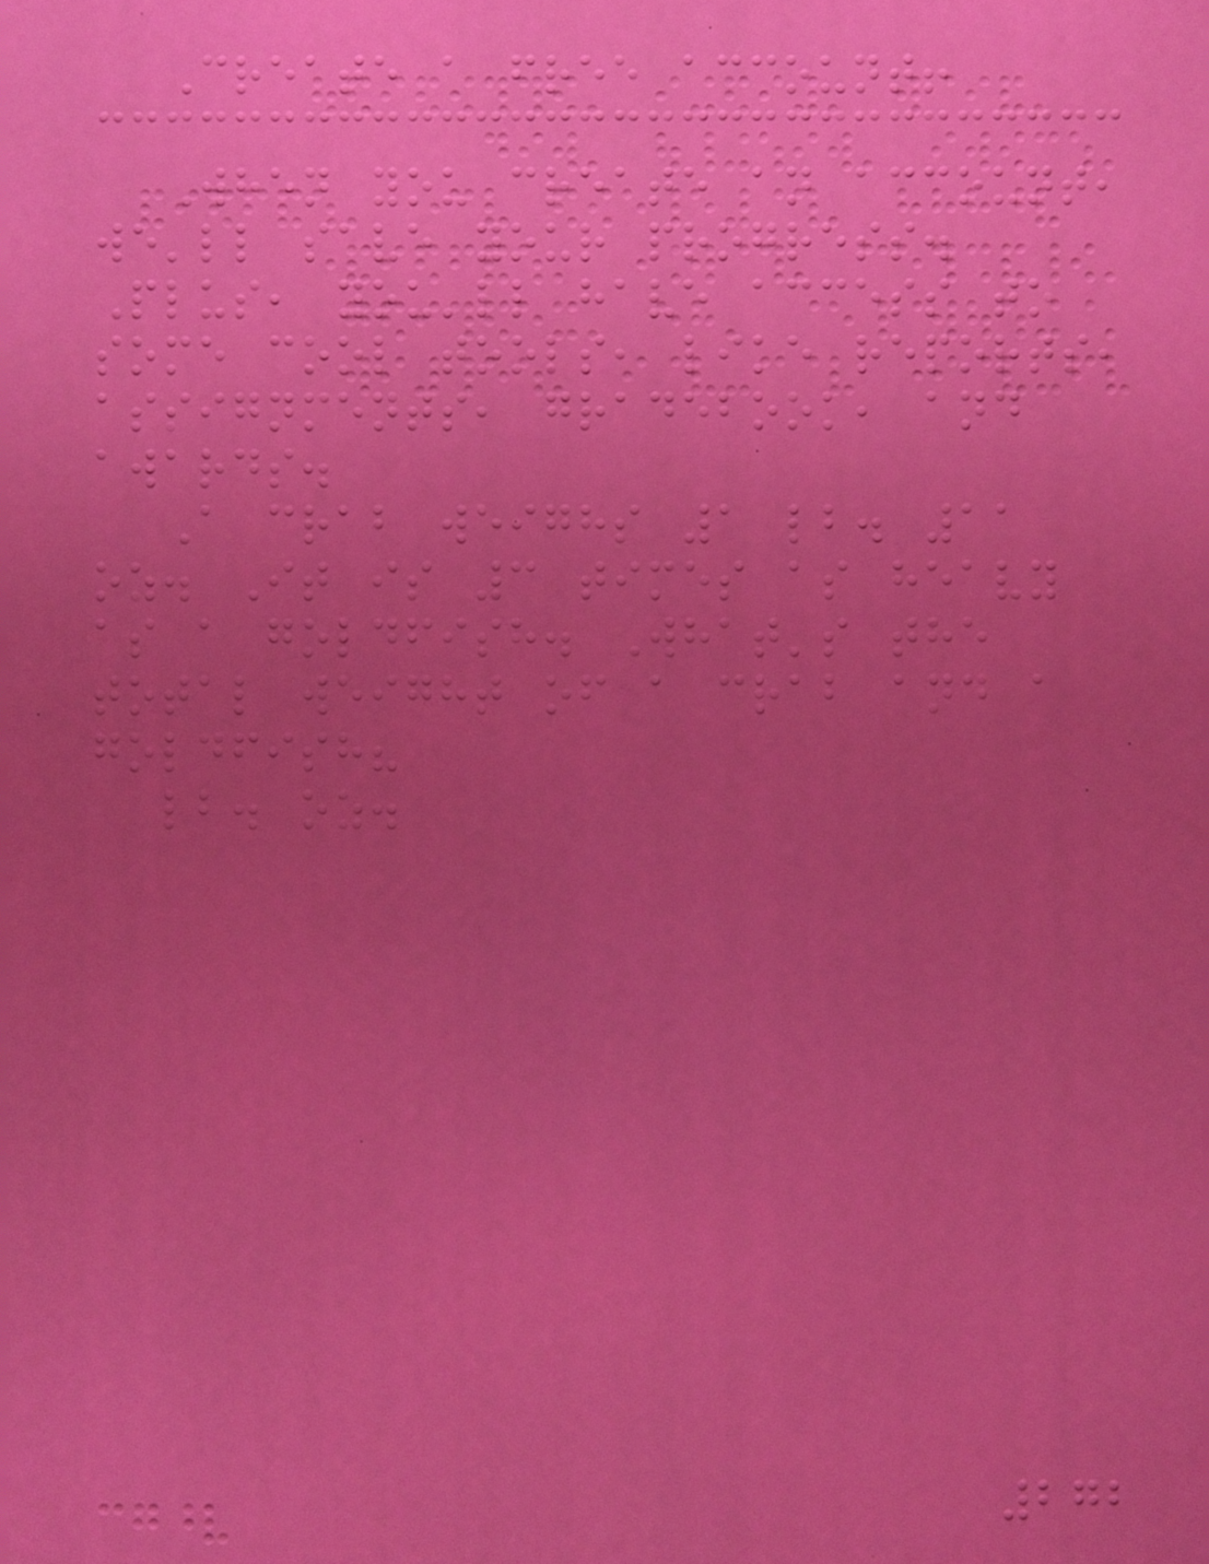Create a free account!
When you create an account,
we'll save your progress.
Plus, you'll have access to
some cool tools, like reports,
assignments, gradebook, and
awards.
A crab weighs 1 lb. 11
oz. It is 3 times as heavy
as a goldfish. What's the
total weight of a crab and a
goldfish?
lb. oz.
272
